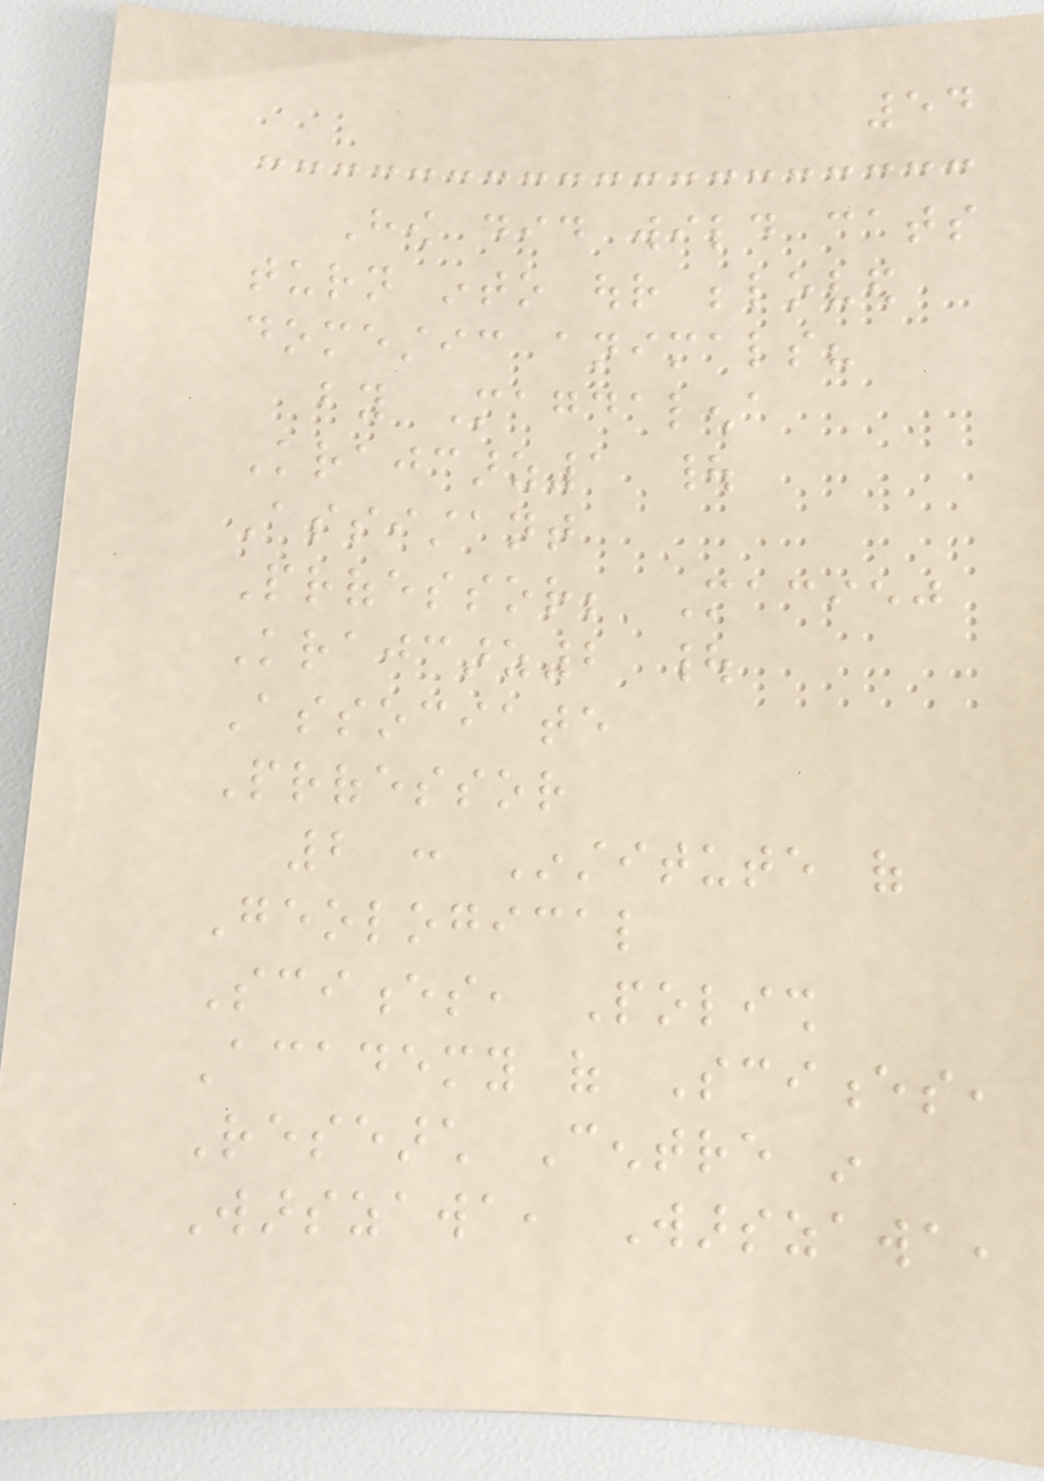54
How did wild cats
turn into our beloved
domestic animals?
by Magdalena
Krajcarz1 |
Assistant
Professor; Maciej
Krajcarz2 |
Associate
Professor
2 : Institute of
Geological
Sciences, Polish
Academy of Sciences,
Research Centre in
Warszawa, Warszawa,
